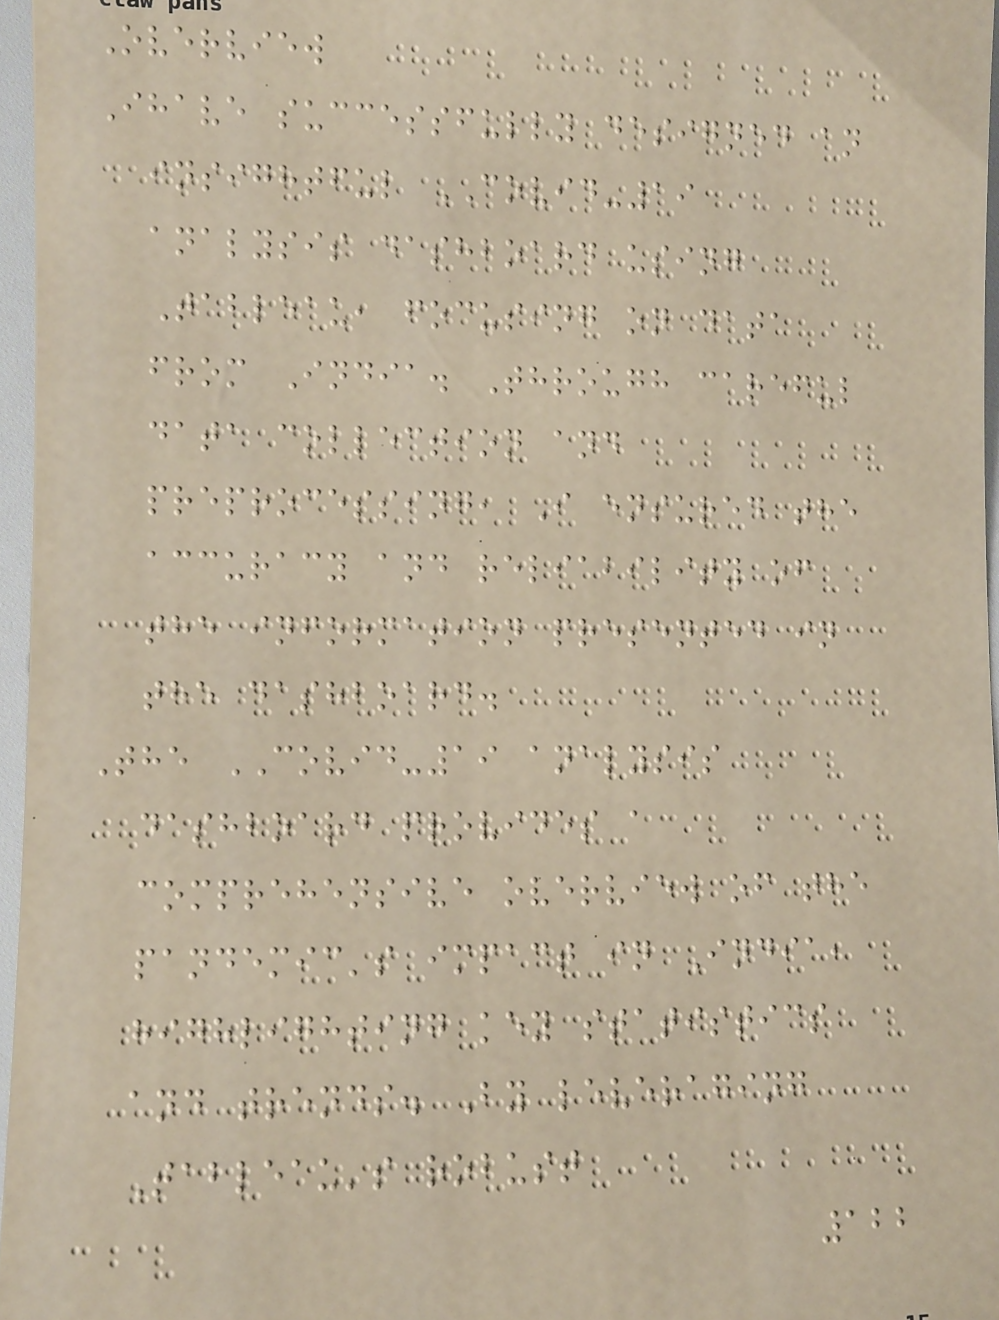Overview
Ihave successfully designed an
insightful COVID-19
analysis dashboard using
Tableau, focusing on data
from India. Through careful
data collection and
preprocessing, I ensured the
accuracy and reliability of
the information presented in
the dashboard.
The COVID-19 analysis
dashboard provides a
comprehensive overview of the
pandemic's impact in India,
highlighting key statistics
and trends. By leveraging
Tableau's robust
122
